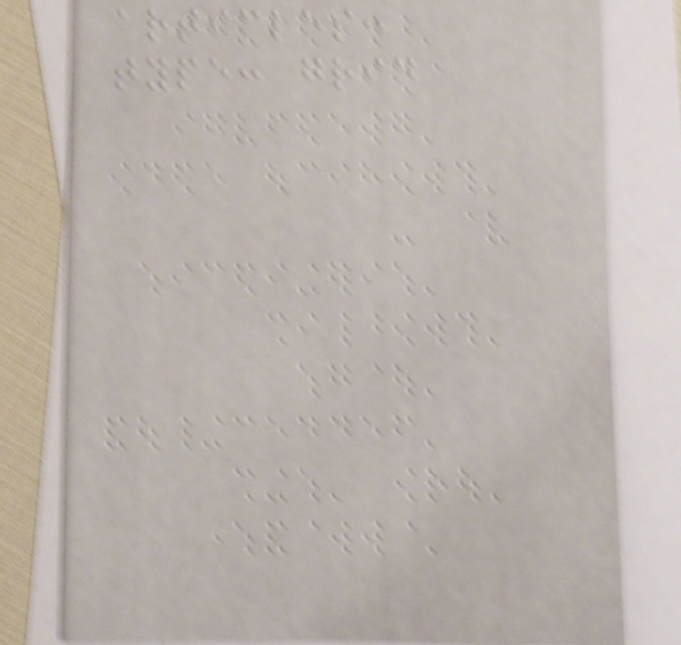articles:
type: grid
